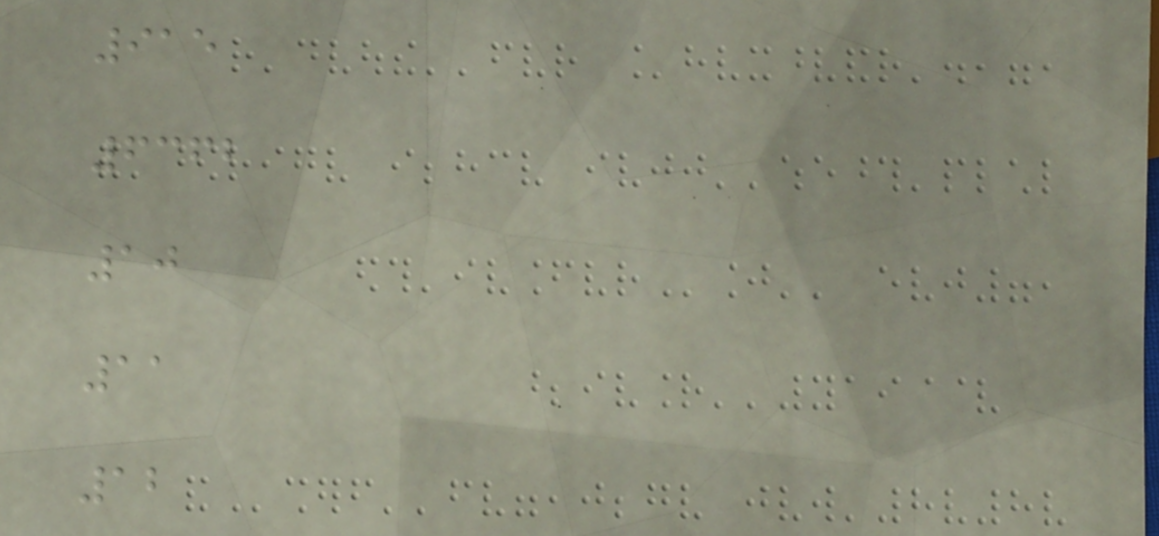915
6362
10
11
12
